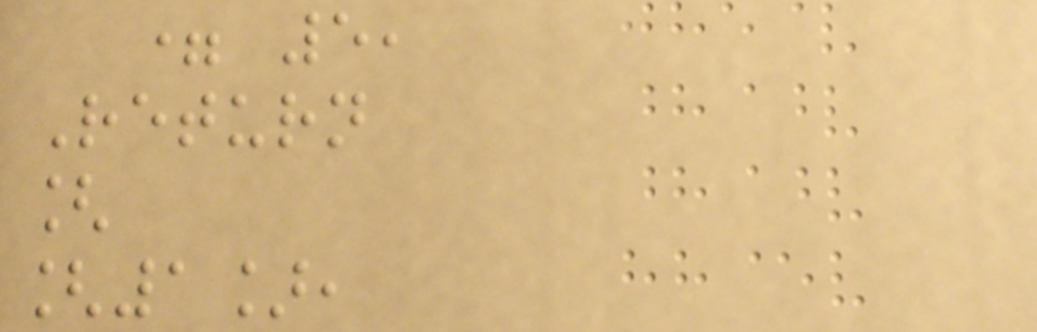= 5,
Return
[
[1],
